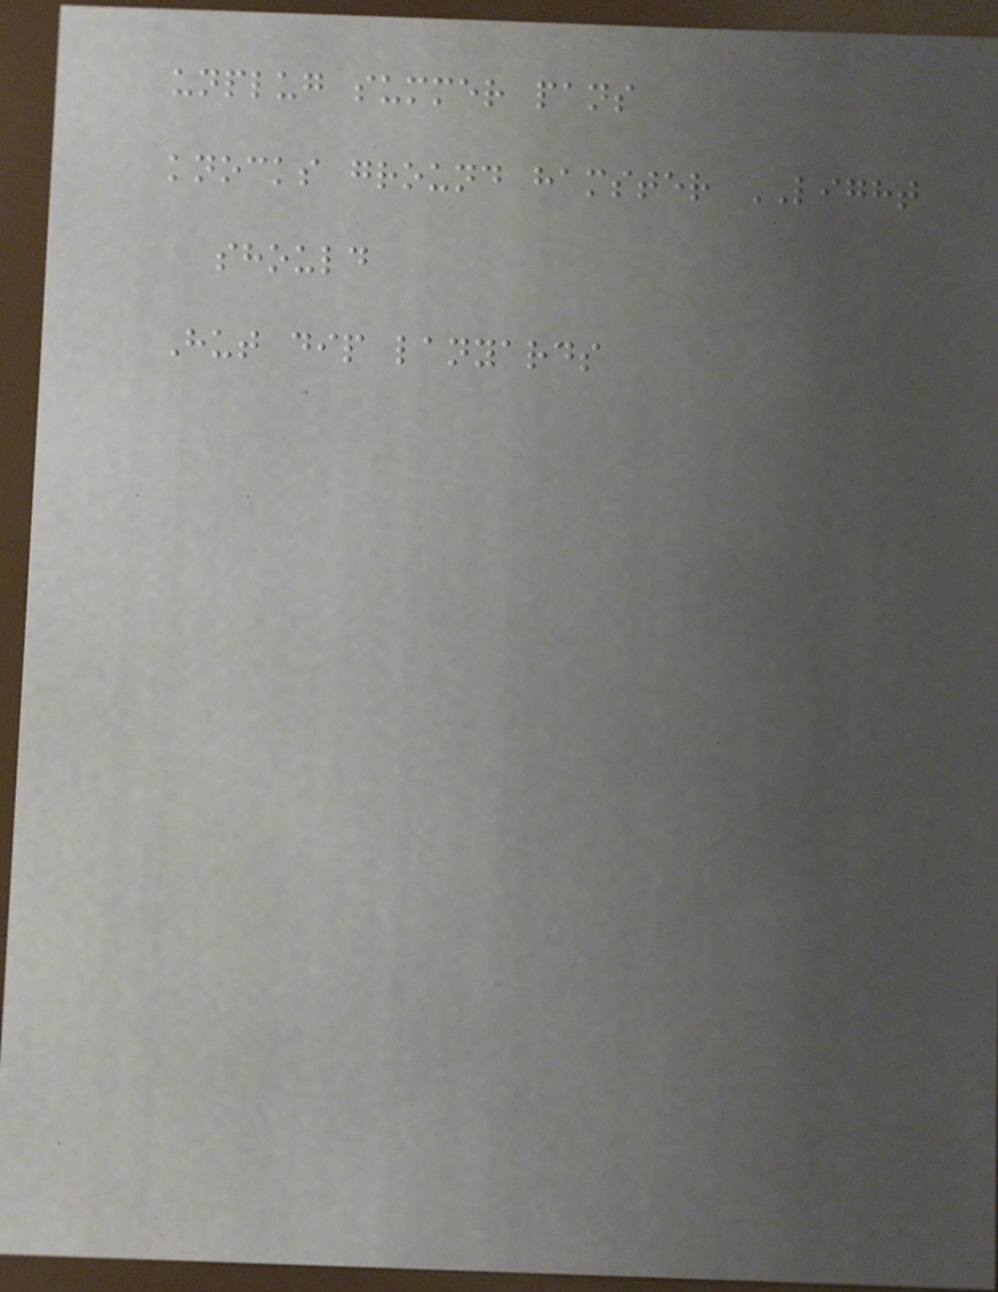unplug summer pans
knocks ground hamster LIGHT
should
Hut dip lanyards
